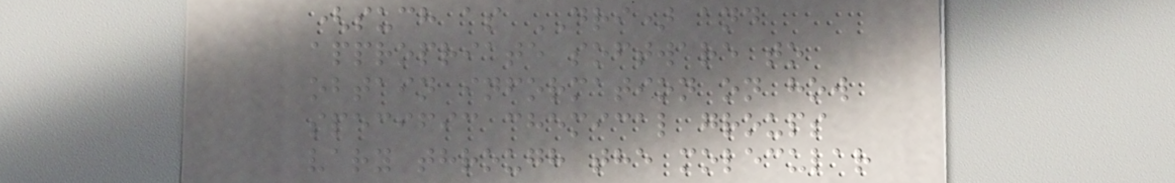(such as DRI) and
appropriate software to
obtain information on how
specific chemical groups
vary through the molecular
